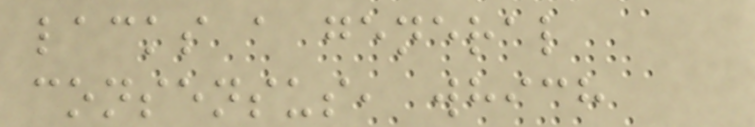lacks a general
consensus, which
